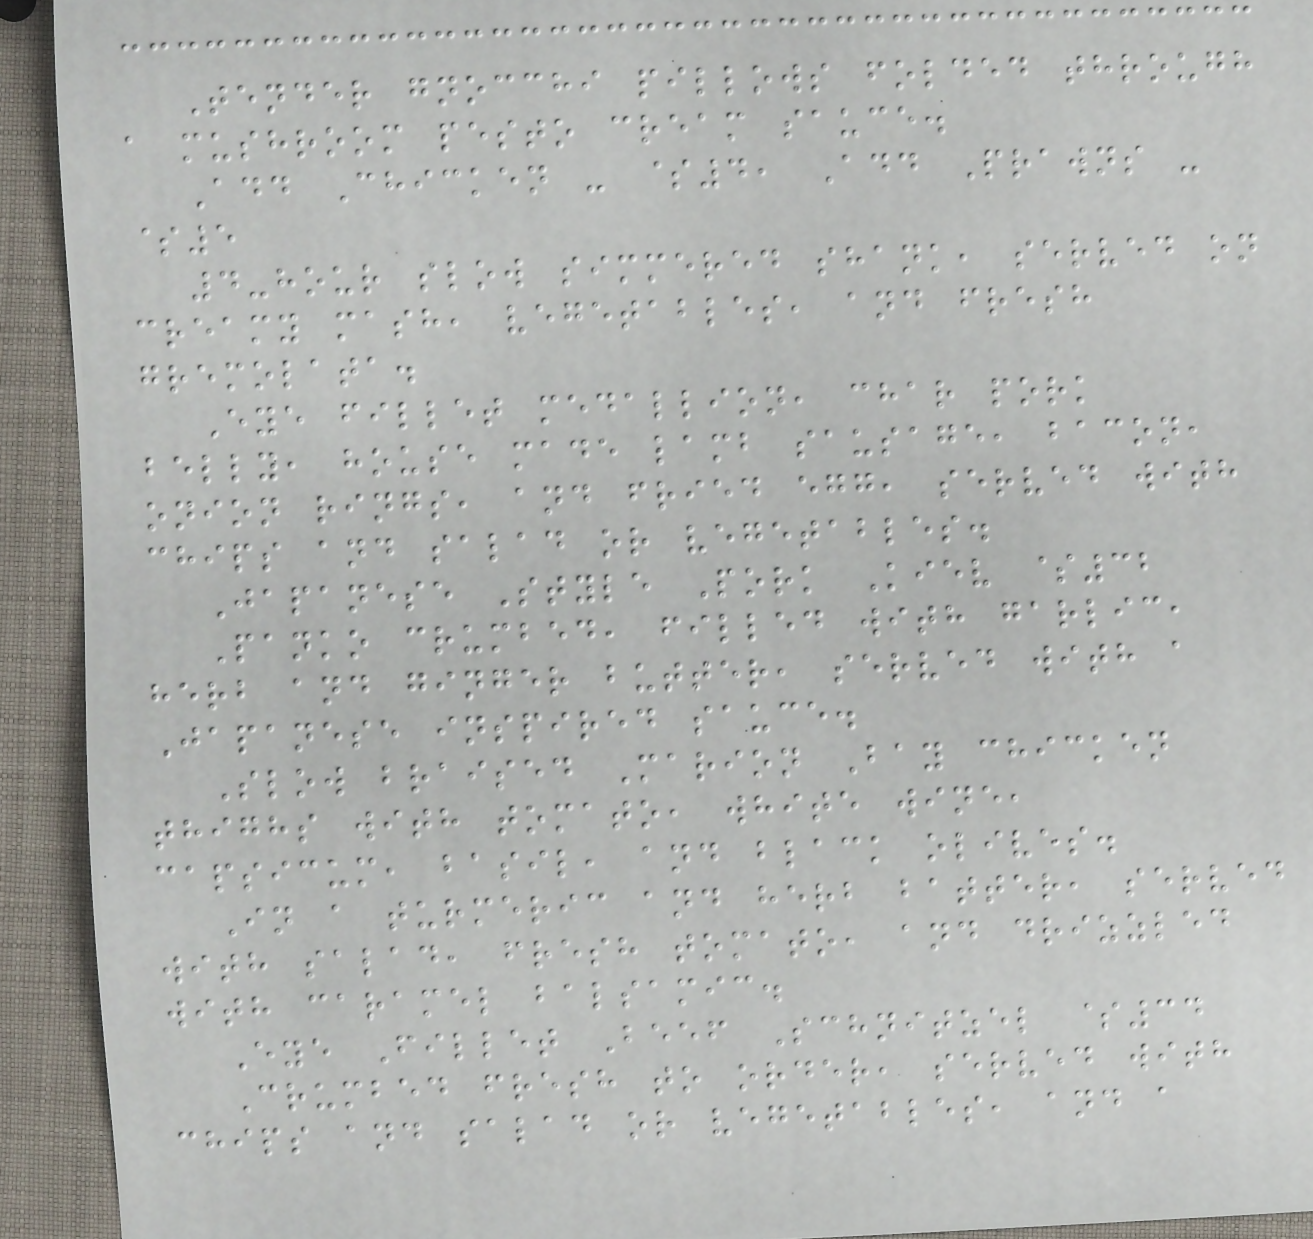Tender gnocchi pillows folded through
a mushroom pesto cream sauce.
Add Chicken - $4, Add Prawns -
$5
4-hour slow simmered shank, served on
creamy mash, vegetables, and fresh
gremolata.
Eye fillet medallion, char pork
belly, house made lamb sausage, bacon,
onion rings, and fried egg, served with
chips and salad or vegetables.
Japanese Style Pork Kiev $32
Panko crumbed, filled with garlic,
herb and ginger butter, served with a
Japanese inspired sauce.
Slow braised Marion Bay chicken
thighs with tomato, white wine,
capsicum, basil, and black olives.
In a turmeric and herb batter, served
with salad, fresh tomato, and drizzled
with caramel balsamic.
Eye Fillet Beef Schnitzel $34
Crumbed fresh to order, served with
chips and salad or vegetables, and a
